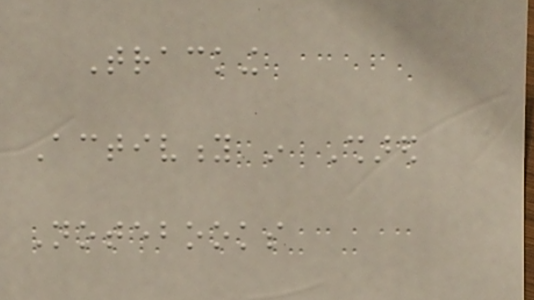Tracking
Activity in Shared
Notebooks
